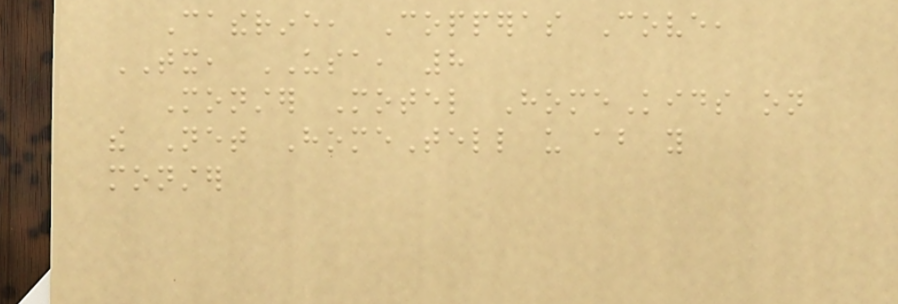Catherine, Copperas Cove,
TX, USA, 8
Monster Motel HomeKids on
the Net HomeTell us about you
monster
